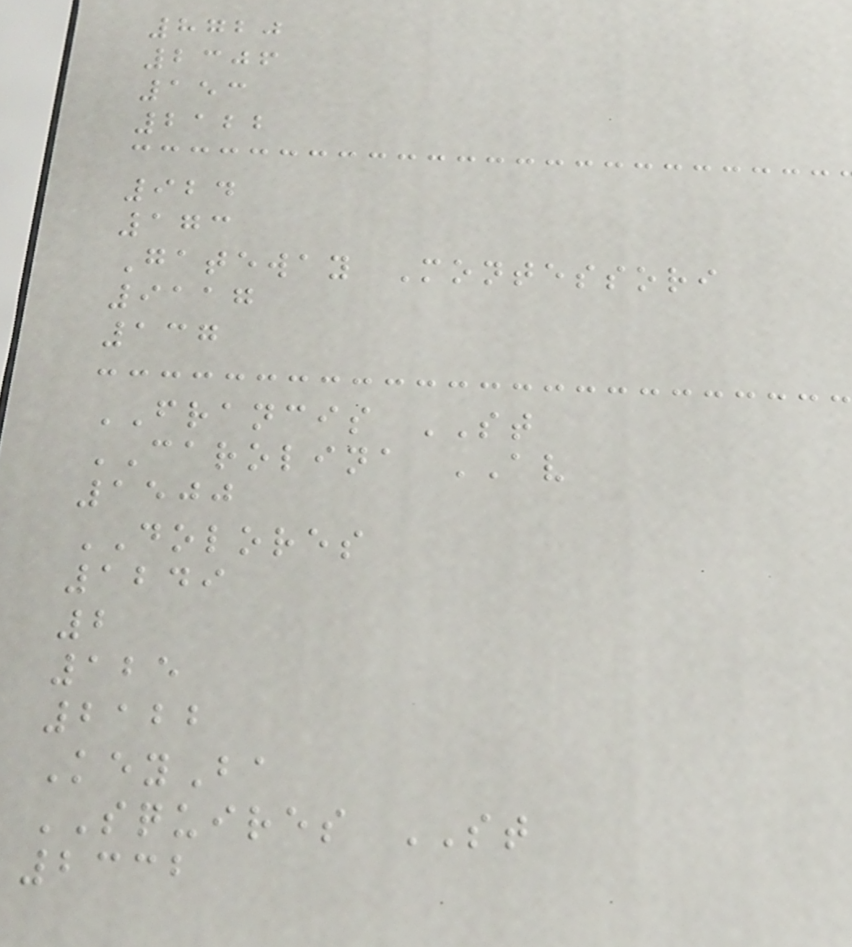8720
2306
153
2122
924
173
Gateway Montessori
9117
137
FRANCIS ST
CAROLINA AV
1500
DOLORES
1249
2
125
2122
KeyBa
SQUIRES ST
2332
